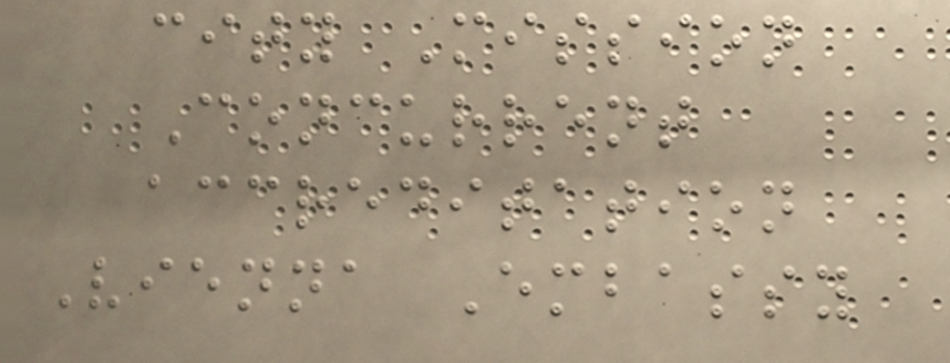city Mission
Concurrent
accreditation
Vienna Embassy
